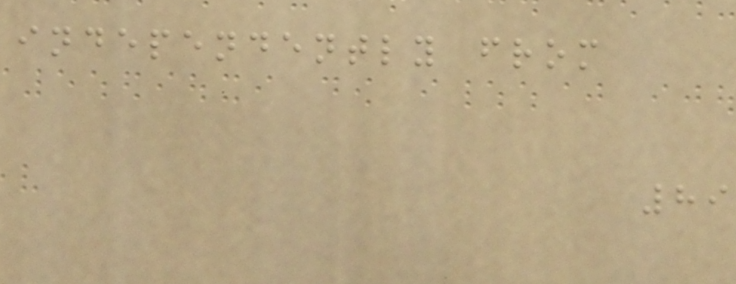independently from
89
